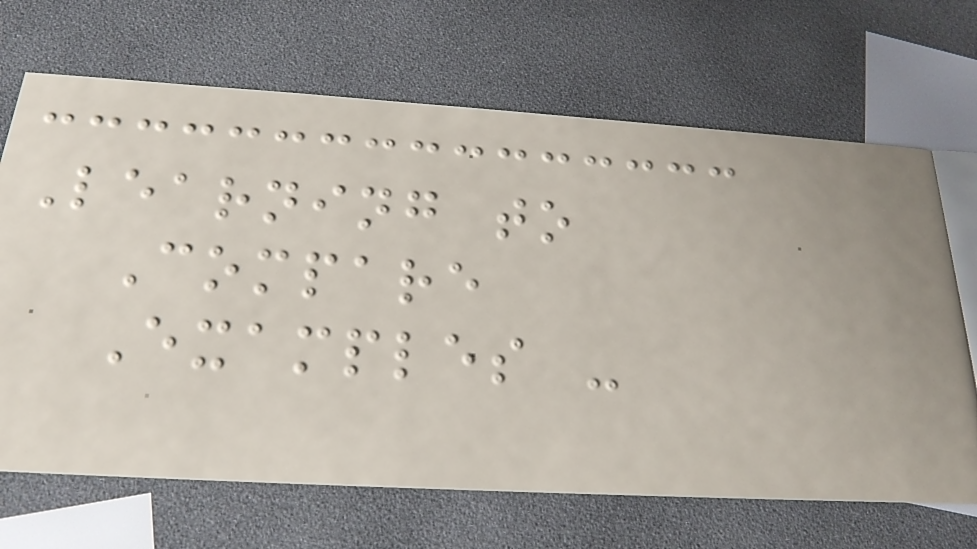Learning to
Compare
Examples -
